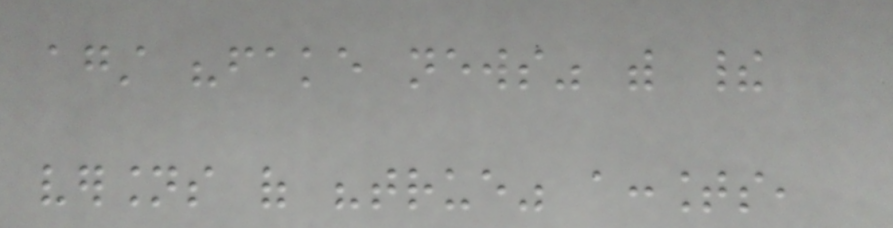against "fake news" with their
versions of "true" accounts,
